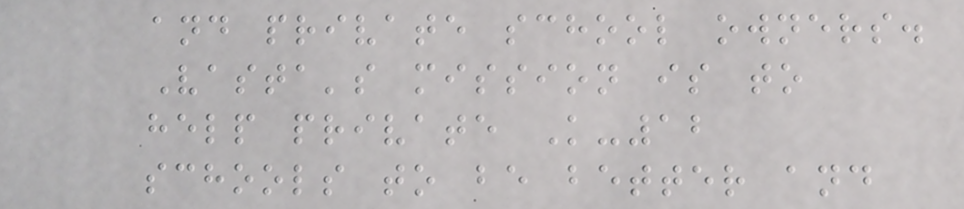and private school owners.
Vasta's mission is to
help private K-12
schools to be better and
